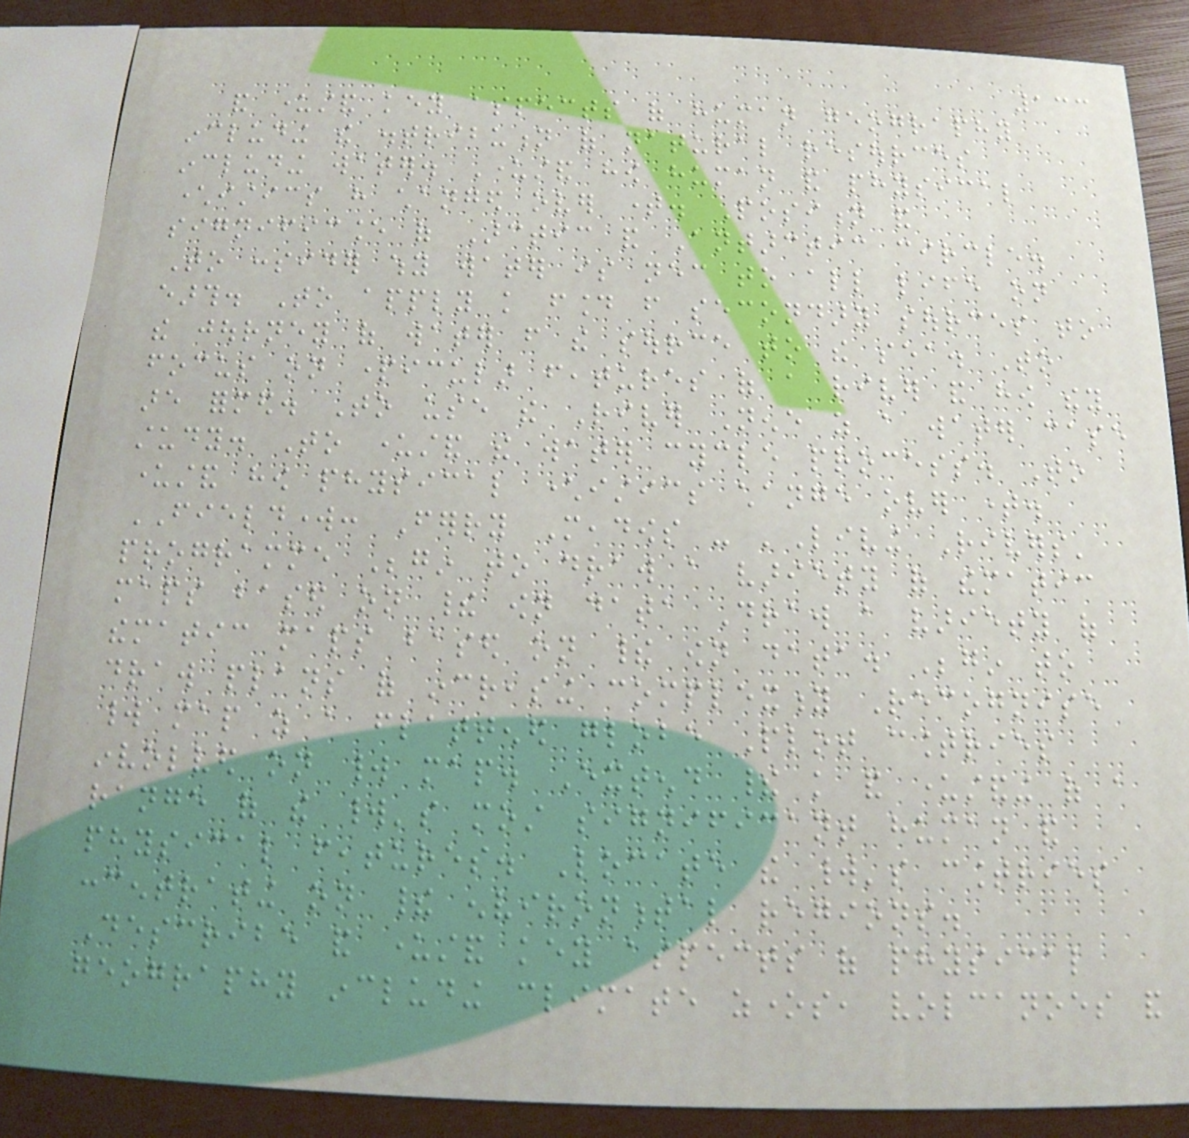133
and understand key aspects of human geography
including the distribution of natural resources
including water. Understand how human and physical
characteristics have changed over time. Position and
significance of Arctic and Antarctic circle.
To consider why water is necessary to all life on
earth. To apply knowledge found from secondary sources to
the journey of water from the source to the sea. To
focus on particular features of a river and how they
are formed. To use the River Nene as a water case
study. To understand the water cycle process. To
understand how physical characteristics change over time.
FIELDWORK: Ferry Meadows - 'Living Rivers'
programme Begin to draw a variety of thematic
maps based on their own data Draw a variety of
thematic maps based on their own data. Begin to
draw plans of increasing complexity Recognise
world map as a flattened globe Plot countries
involved on world map. Extend their knowledge and understanding of a
range of the world's most significant human and
physical features. Locate the world's countries
concentrating on their environmental regions.
Describe and understand key aspects of physical
geography including climate zones, volcanoes and
